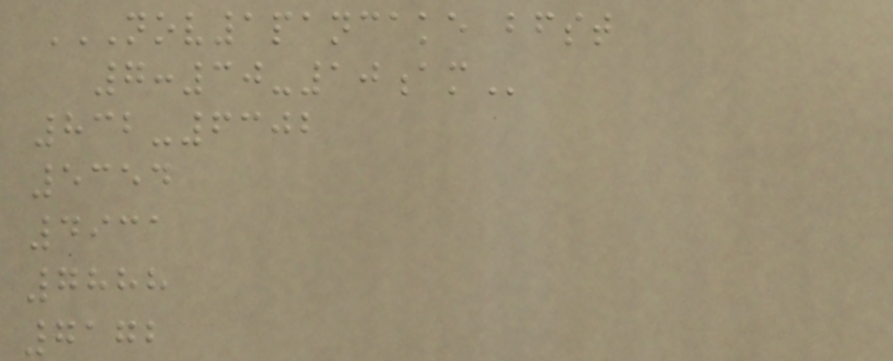NOV1PANCAKE BFST
7:30-10AM
832-6302
5354
4931
7888
7172
